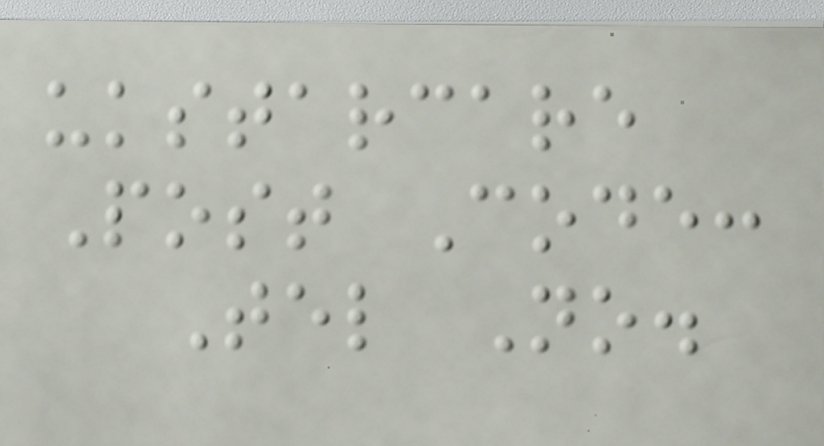ukstarcare
Post Code:
Tel No.
